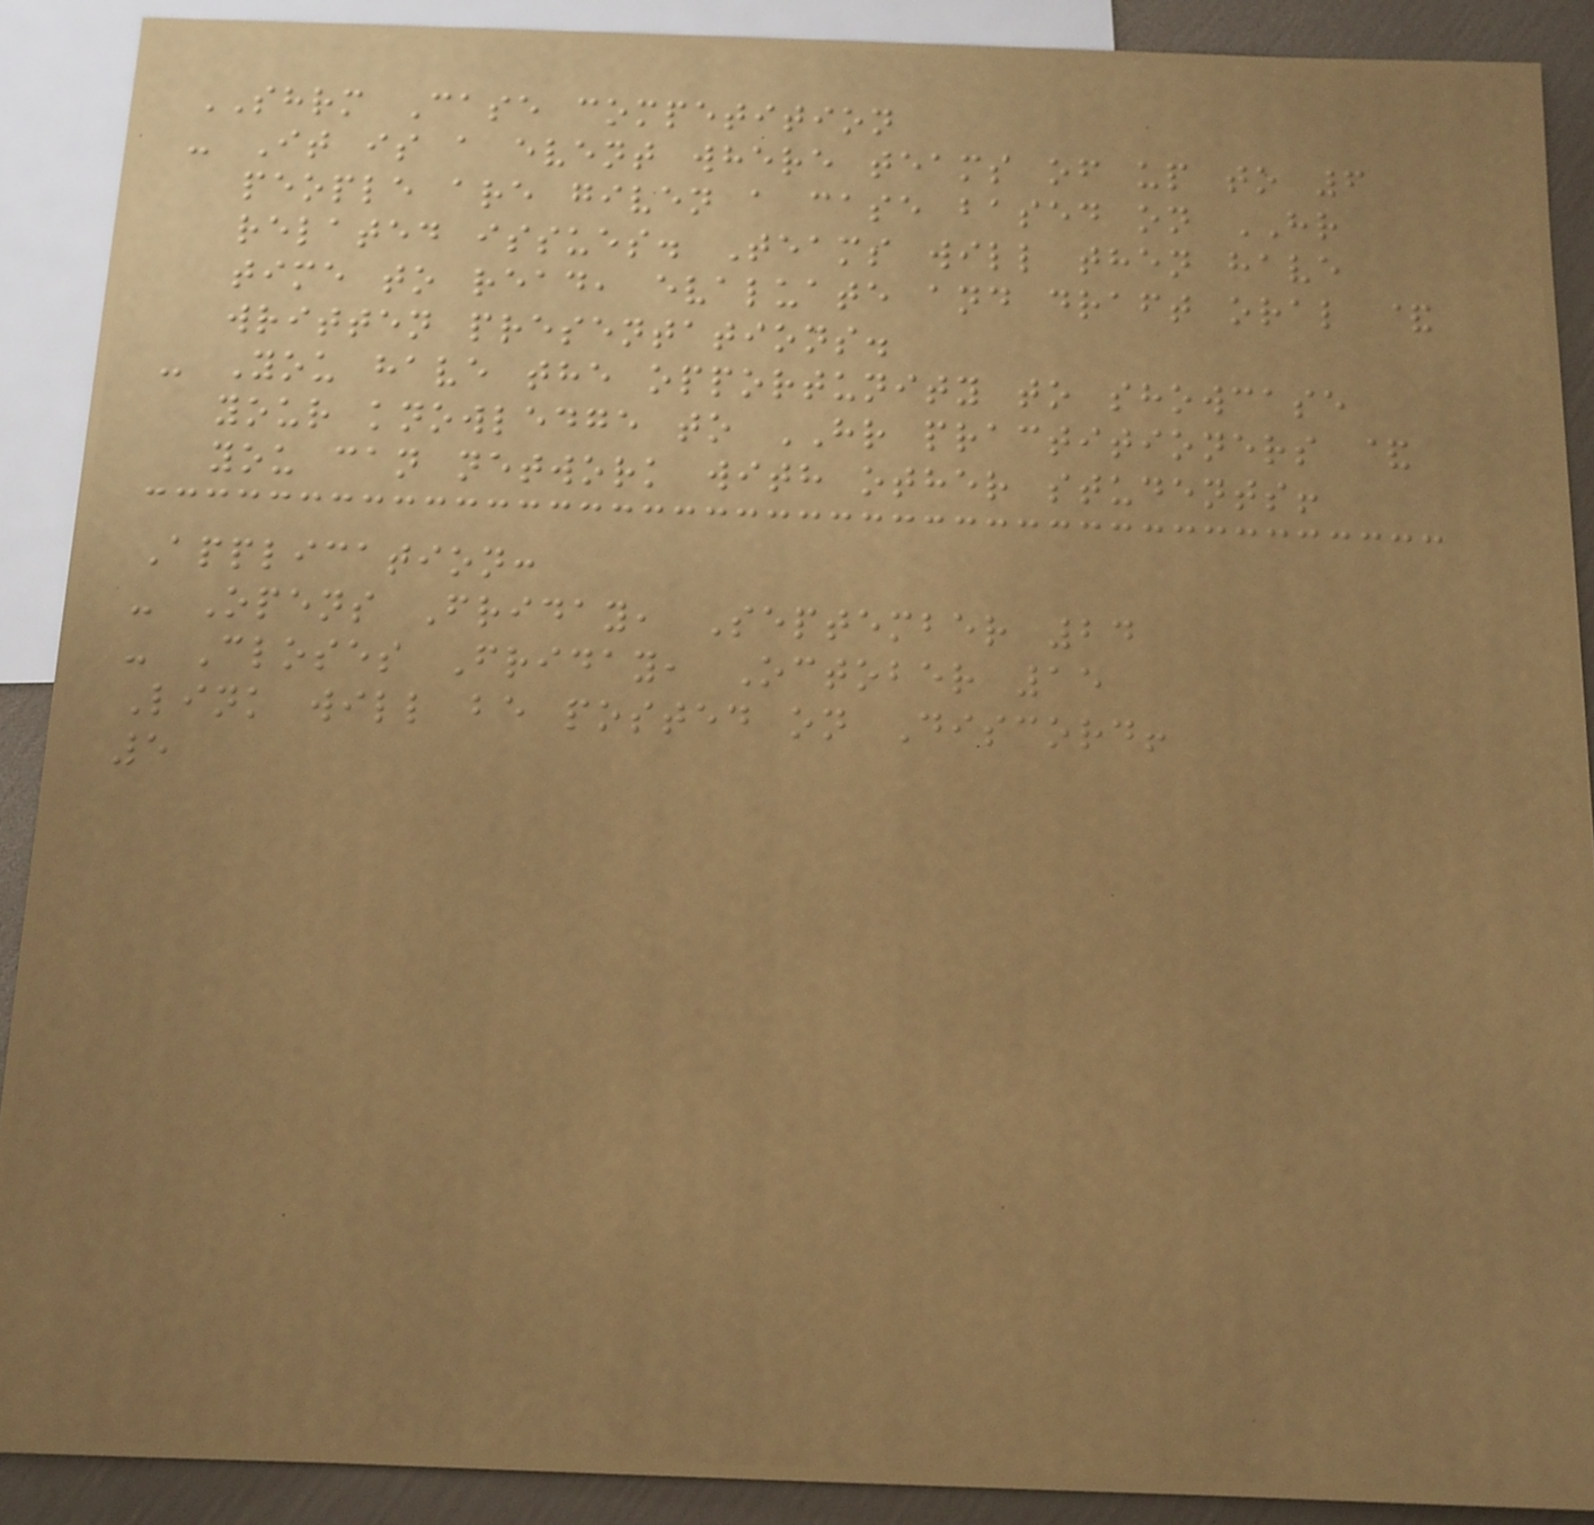SHRM Case competition
- It is a event where teams of up to 6
people are given a case based on HR
related issues. Teams will then have
time to read, evaluate and draft oral &
written presentations.
- You have the opportunity to showcase
your knowledge to HR practitioners &
you can network with other students!
Application:
- Opens Friday, September 24
- Closes Friday, October 15
Link will be posted on Discord!
5
